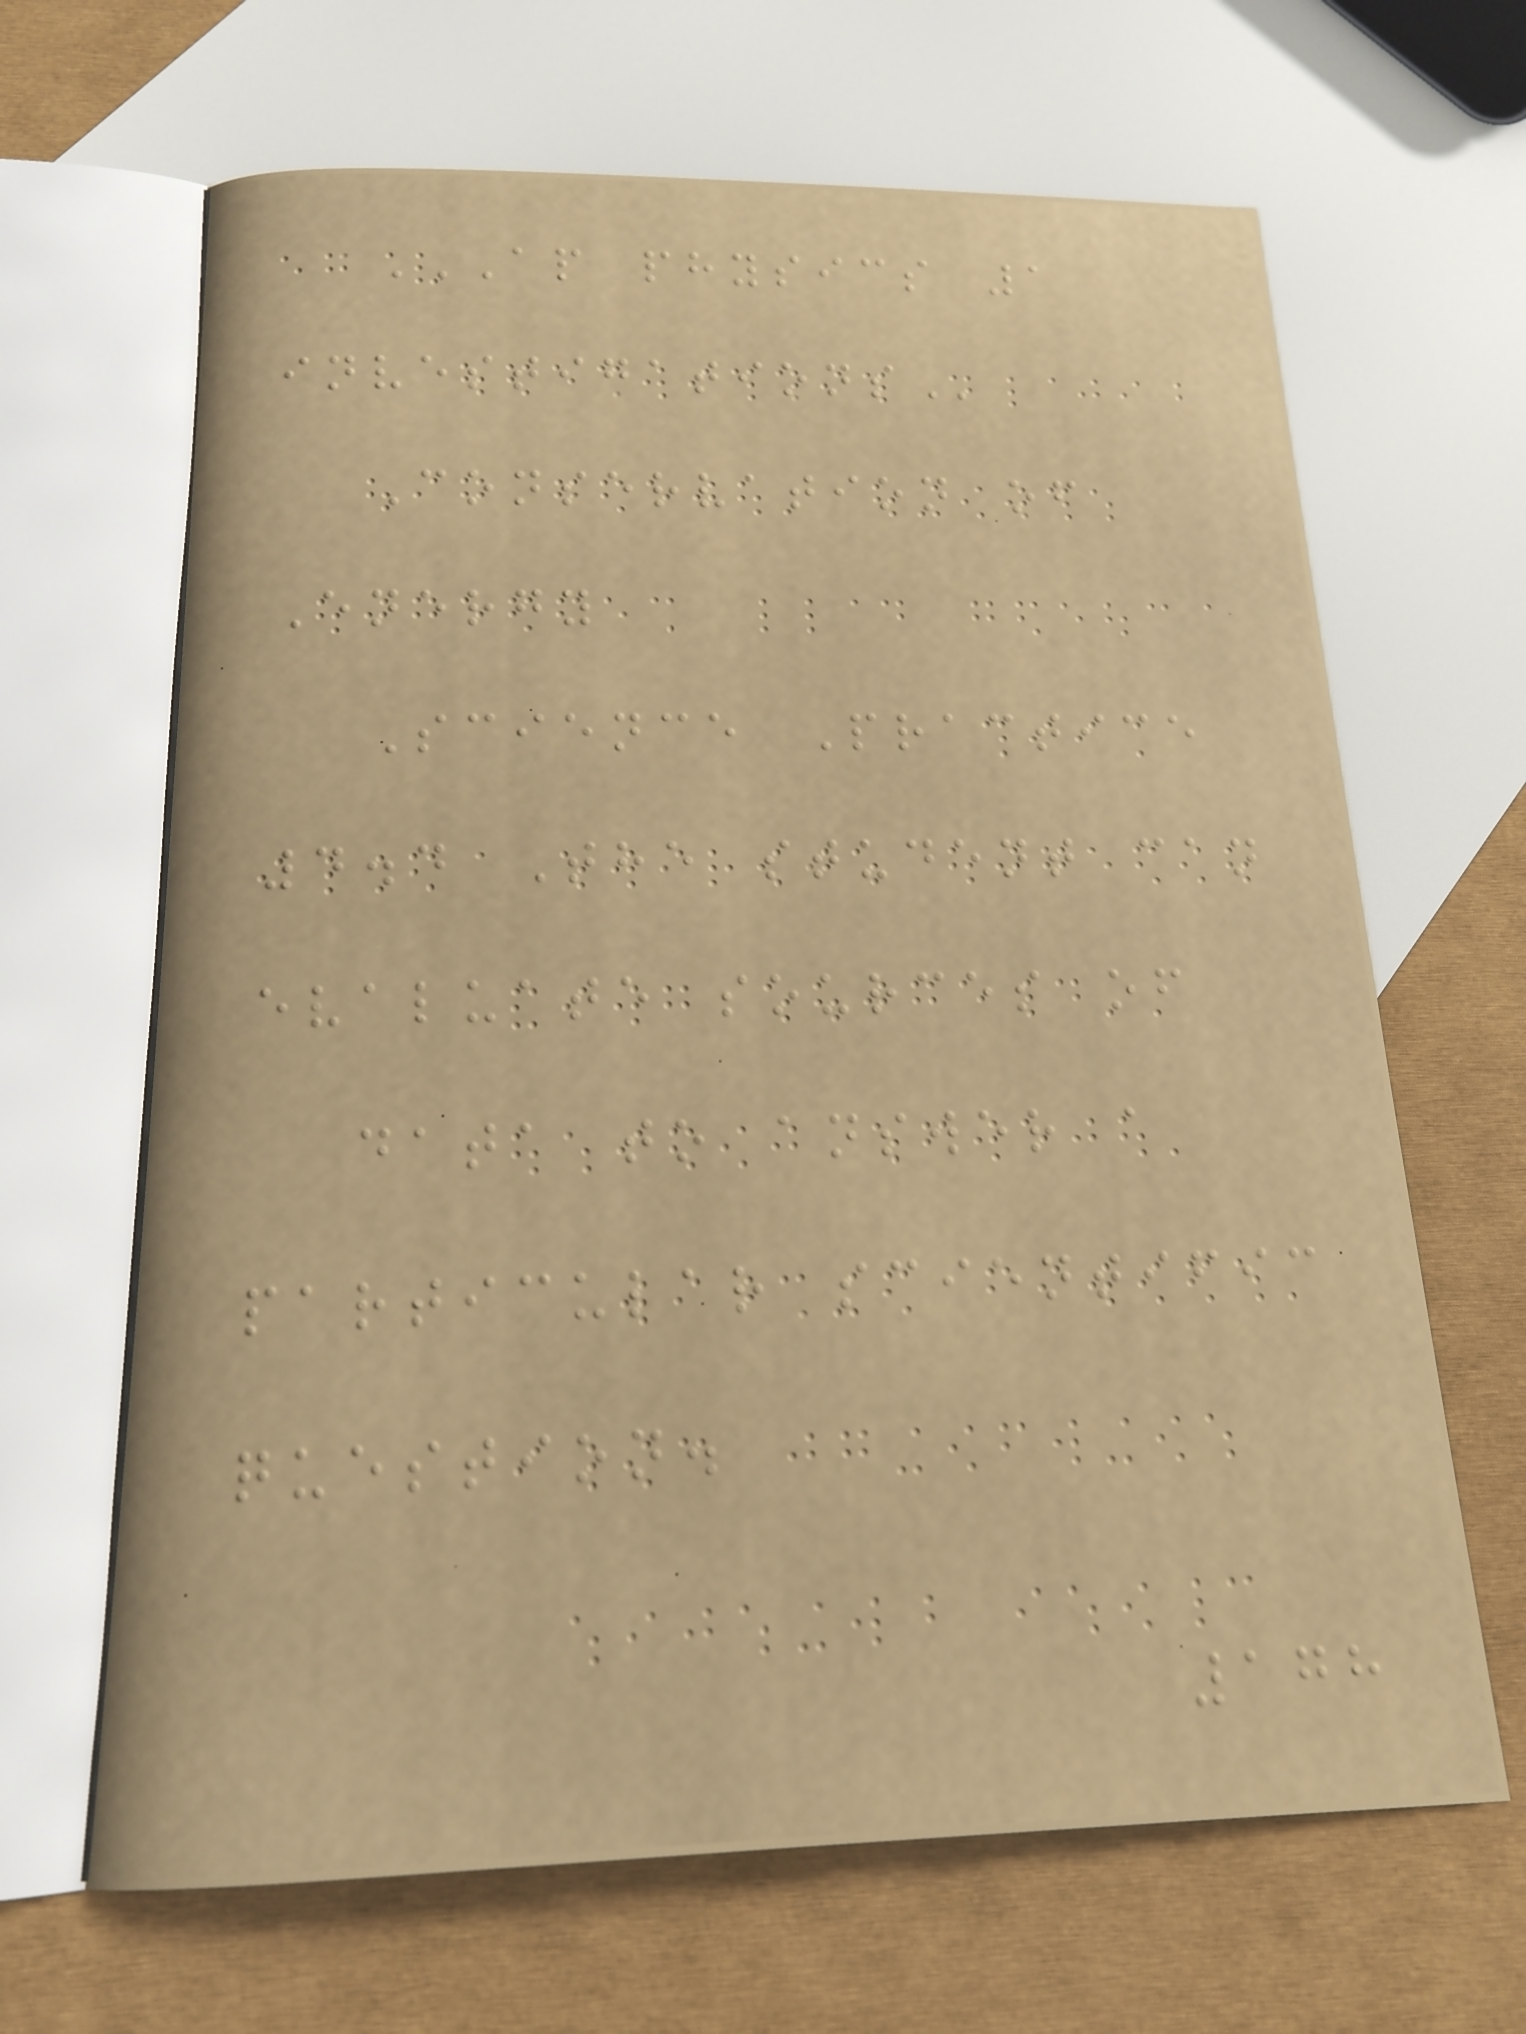AP PHYSICS 1
INVESTIGATIONS
Conservation of
Energy
Science Practice
4.4 The student can
evaluate sources of
data to answer a
particular scientific
question.
178
